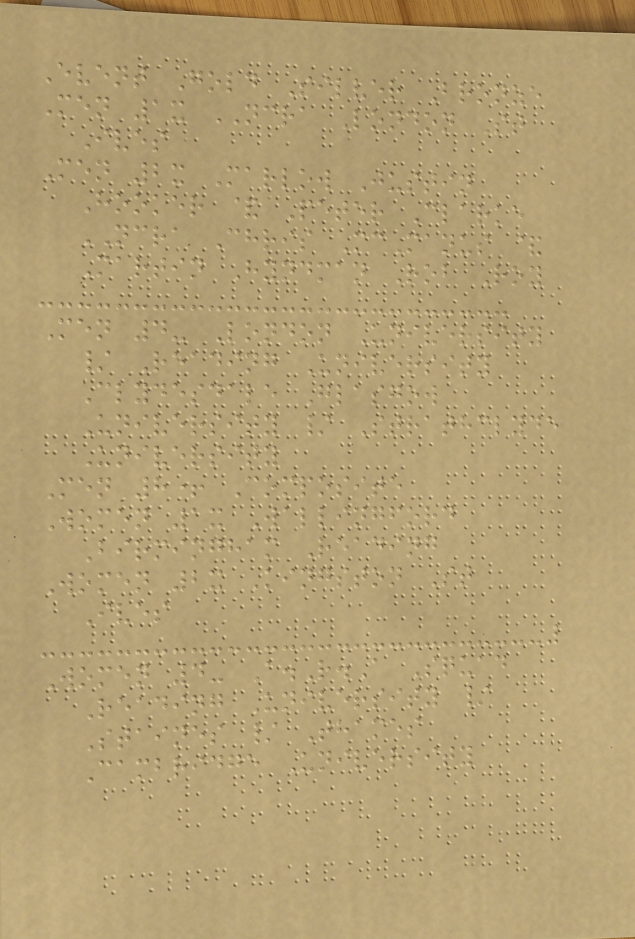Event Gold Silver Bronze
Men 1x NCRA London St
Ives
Men 2x Marlow Justin
Hooker & Peter Clarke
NCRA Chris McManus &
Martin Hyndman Rob Roy
Men 4- London University
/ Reading University
Clydesdale Glasgow
University / Strathclyde
University
Men 8+ Composite
Women 1x Wallingford
Birmingham Reading
Women 2x Kingston St
Ives
Women 4- A.R.A Squad
Reading University /
Staines / Thames
Cambridge University
